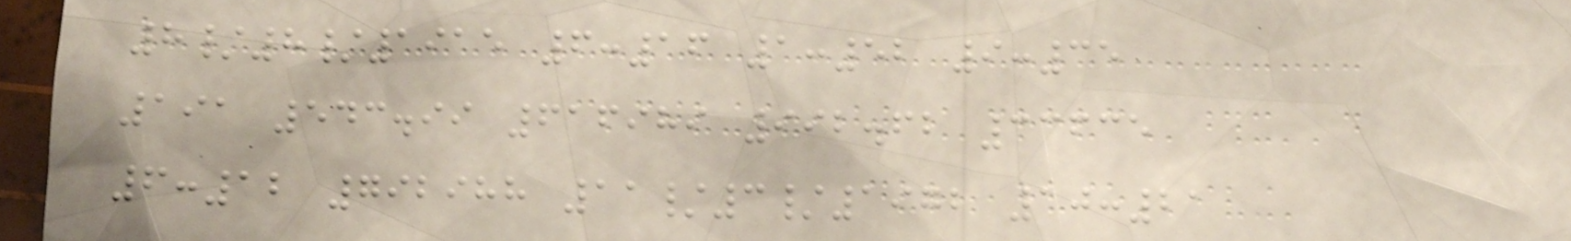8/8/1915 6:16 1:52 9:35
191 543.99 616989 992.62 33635
6:12 792988 11/3/1972 10:21
